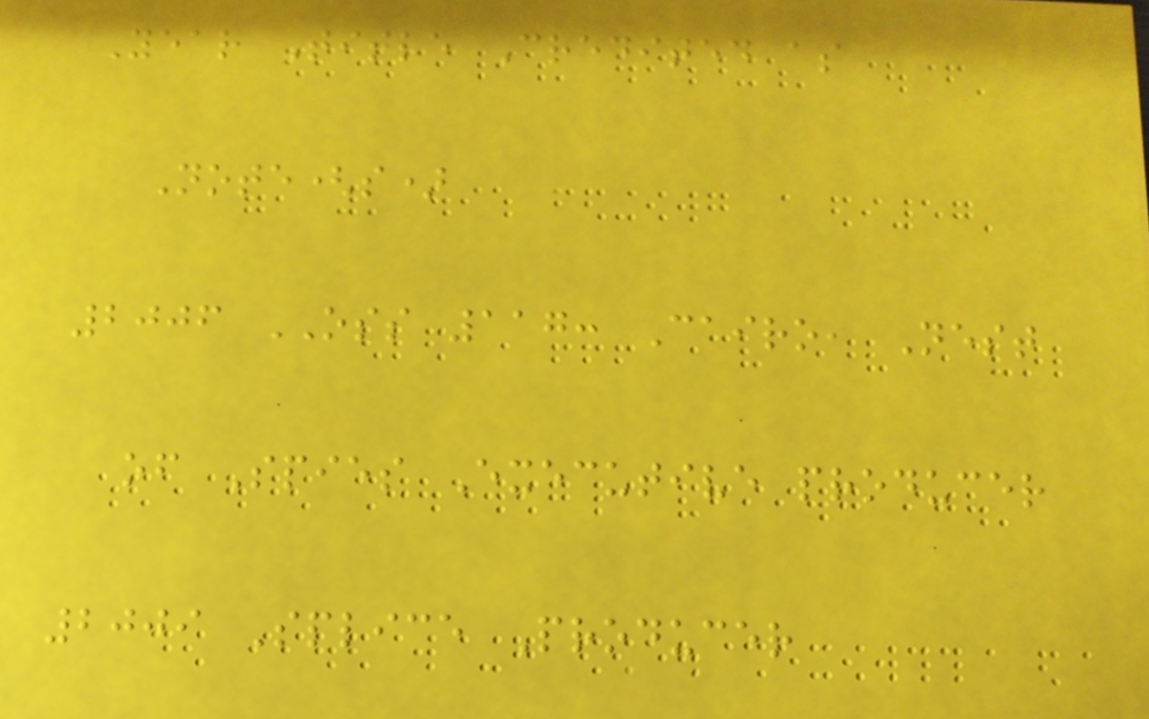Year Title Credited as
Note(s)
2006 OSS 117: Cairo, Nest
of Spies Executive producer
2009 Splice Producer
